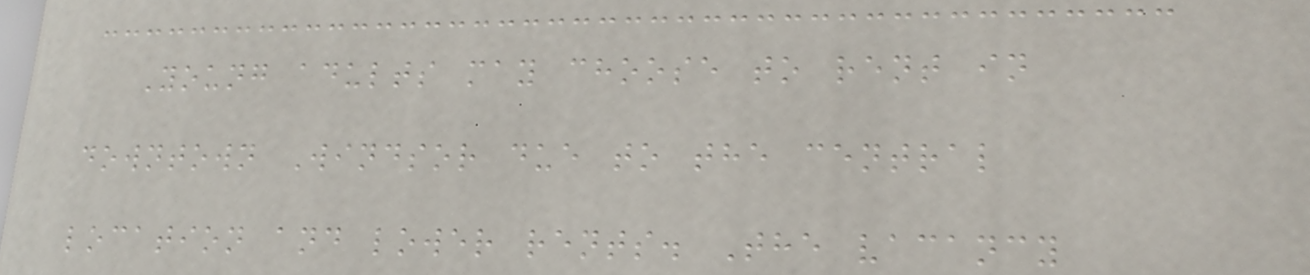Young adults may choose to rent in
downtown Windsor due to the central
location and lower rents. The vacancy
